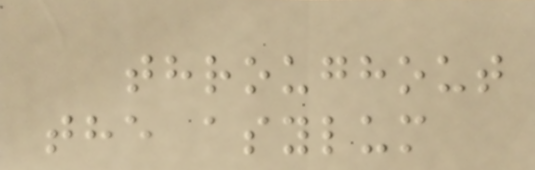throughout
the asylum
